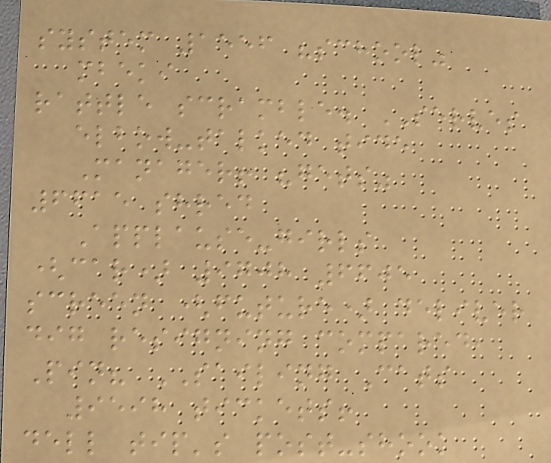system 1556 "school"
mbeki
rattle scramble. SERVES
elbow-talked tide
Manager! "gets"
6615 shred
Applause-girls
(car) 9708 6605
screen (future) deliver
dig resigning compared,
Pin? SAILING Cats
9598 tickets!
dell tip's post-shook
